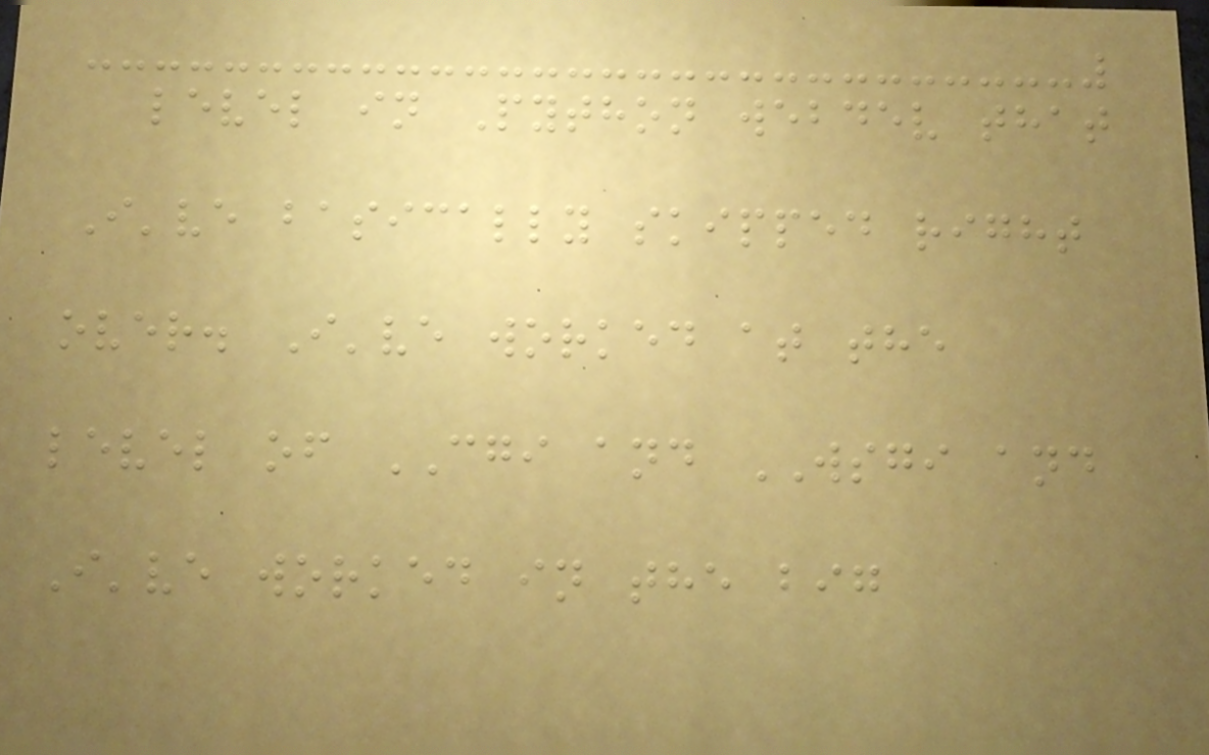level in Python webdev that
I've basically skipped right
over. I've worked at the
level of CGI and WSGI and
I've worked in the big
